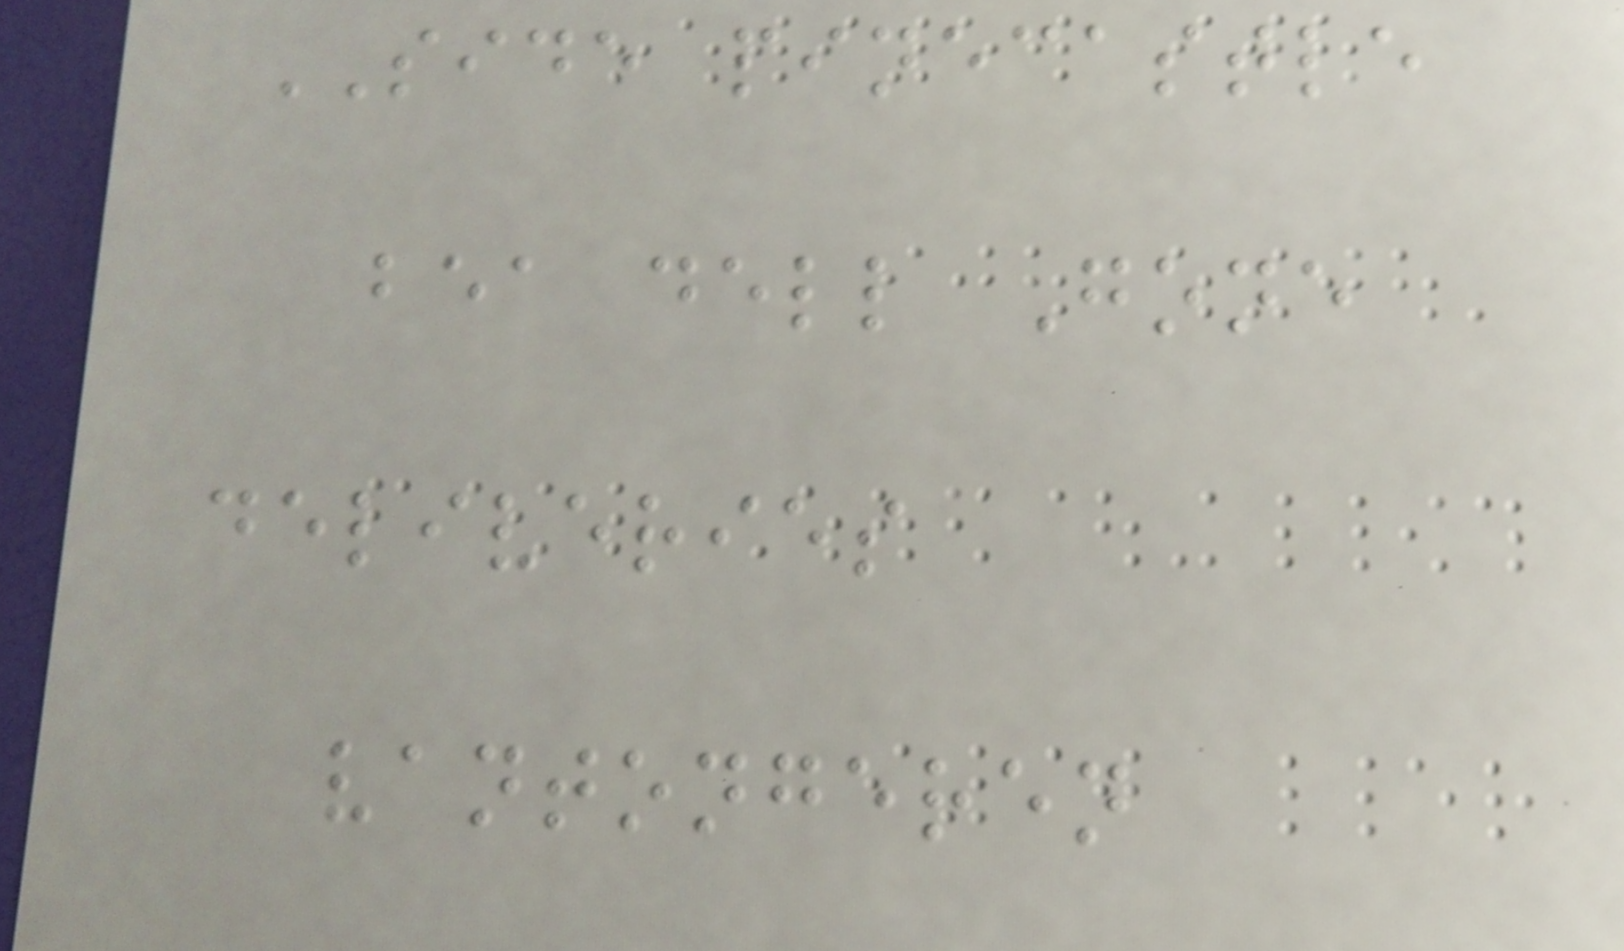SIDE pinecastle
bea dell Gone
deliveries
vantongeren
